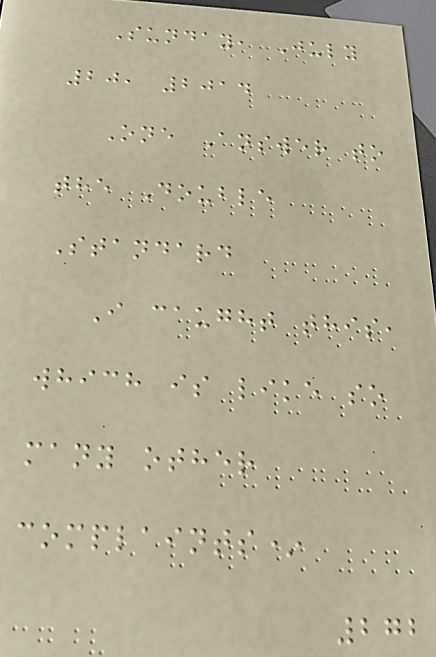Sunday, July
20, 2014
One Answer to
the Double
Standard
I caught this,
which is like so
many other
complaints*
272
